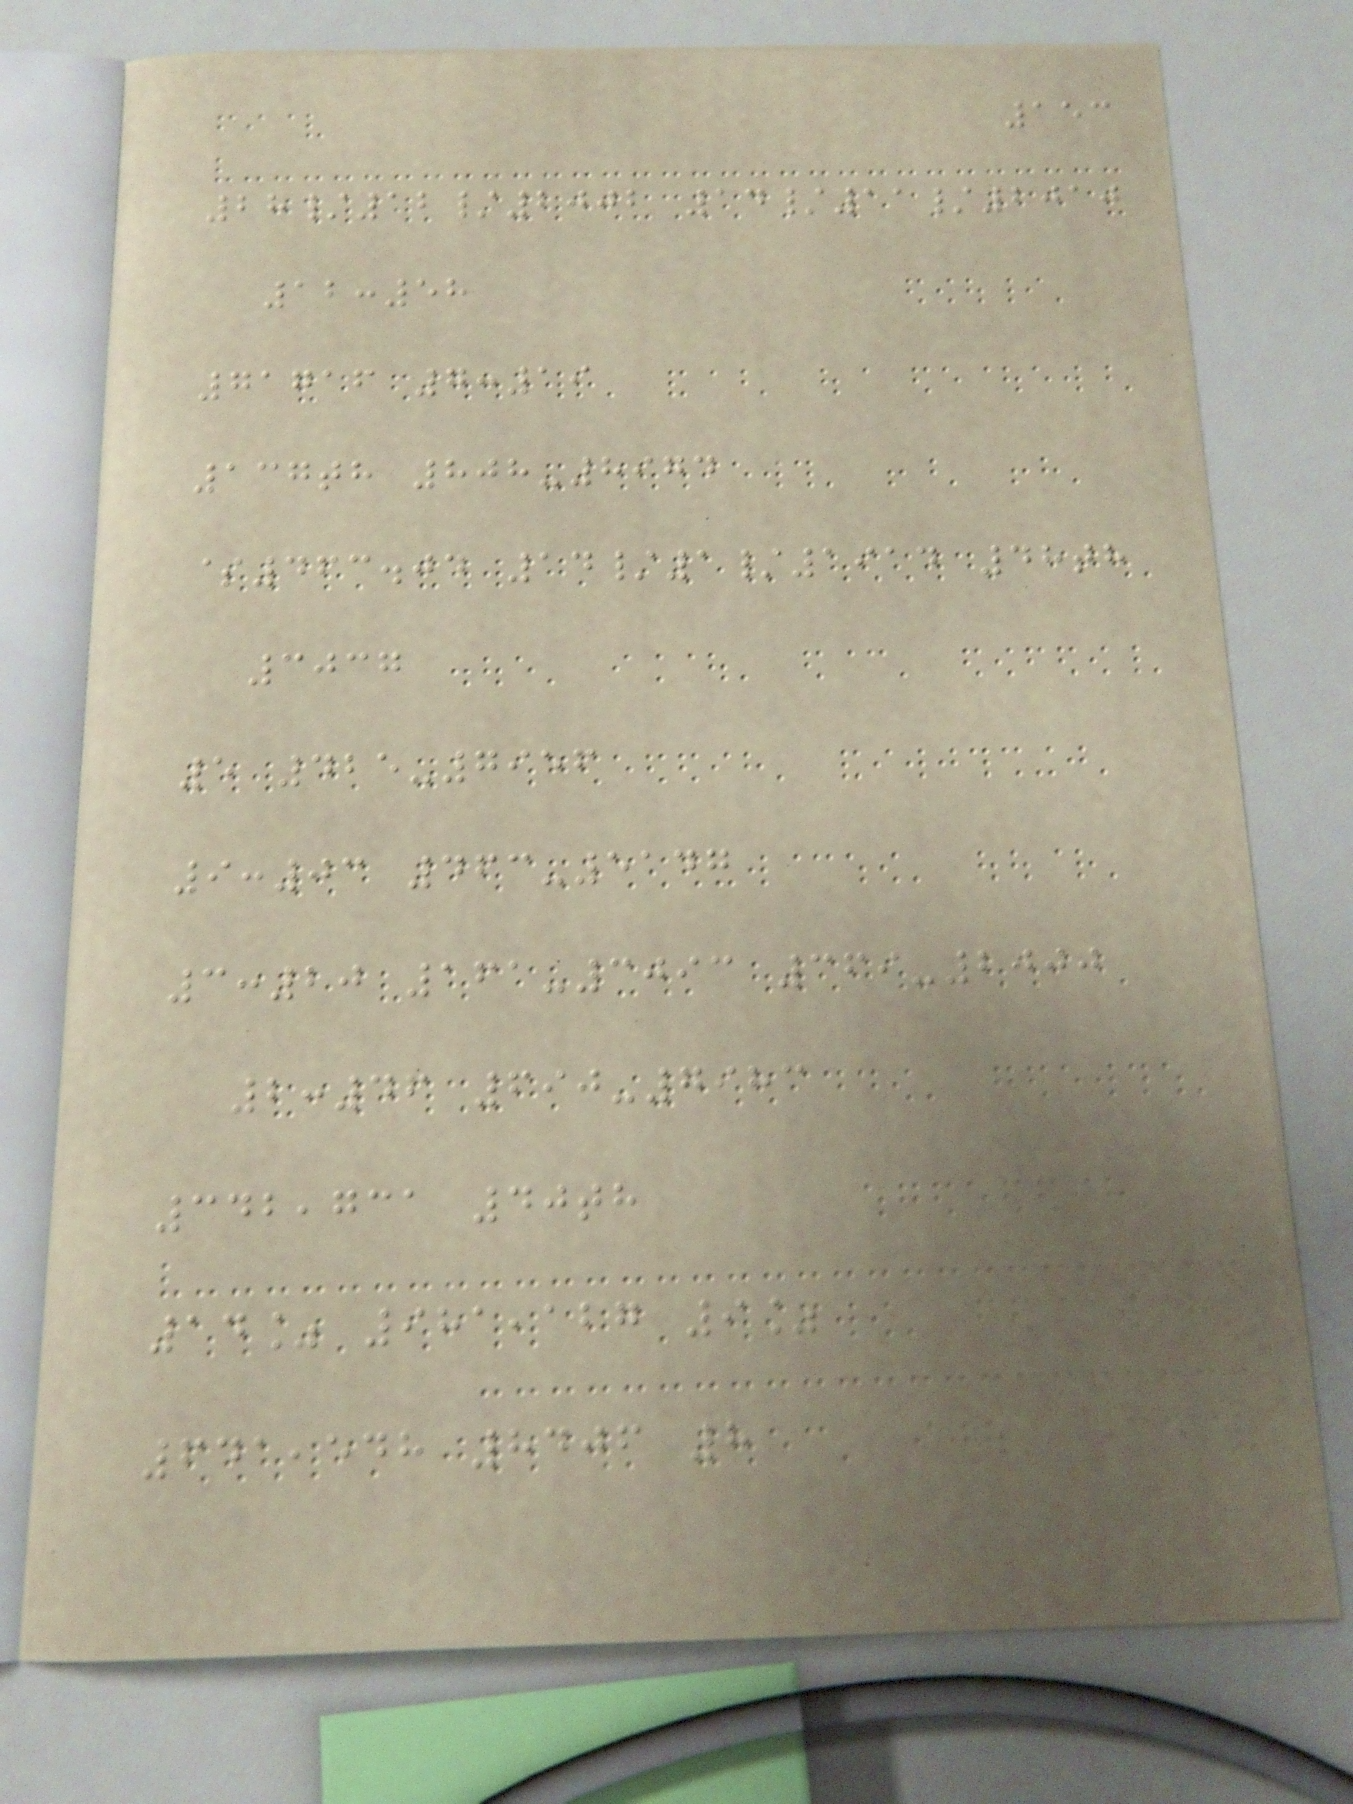153
28/12/2002 14/11/2010
12:58
71716 7:19
137th 808-8974
$463.04 14/1/1914 48th
3037
5 425-7956
9:03 463-5147
3:20 161-3093 369-2000
2:46 690-7983
342,731 40th
14% 981,127 9%
641,548 8406 8
